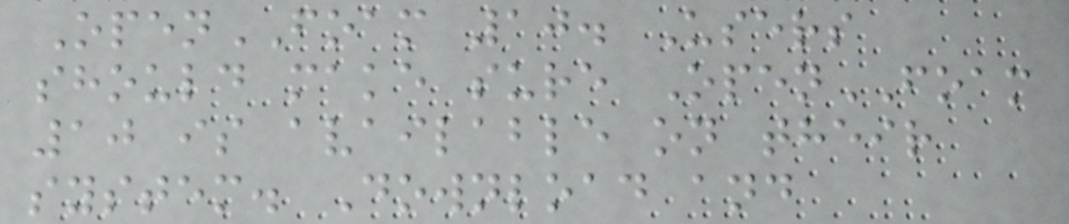OpenFOAM 10. Users
should make sure OpenFOAM
10 is available on their
system. Download and
